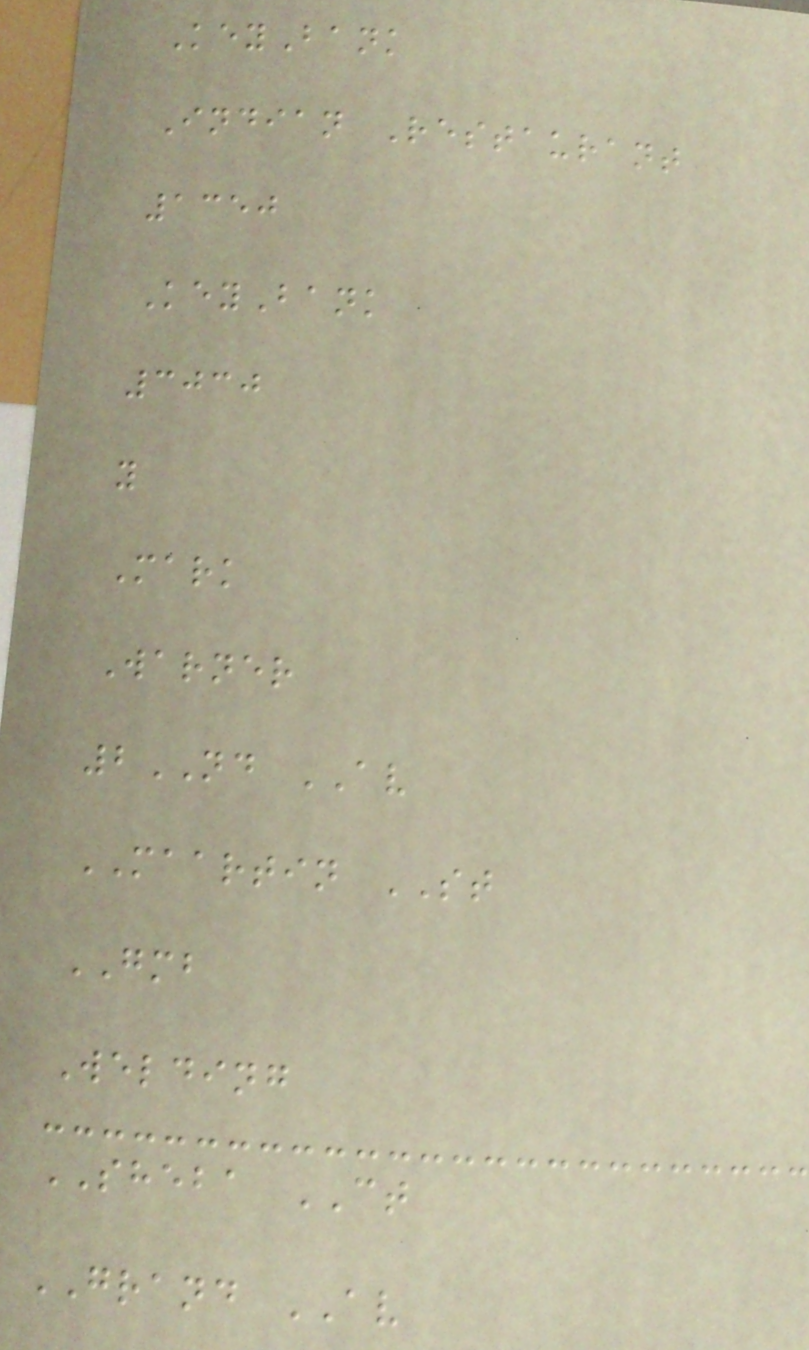KeyBank
Indian Restaurant
1350
KeyBank
3030
y
Mark
Warner
2ND AV
MAARTIN ST
GMB
Welding
SHEBA CT
GRAND AV
